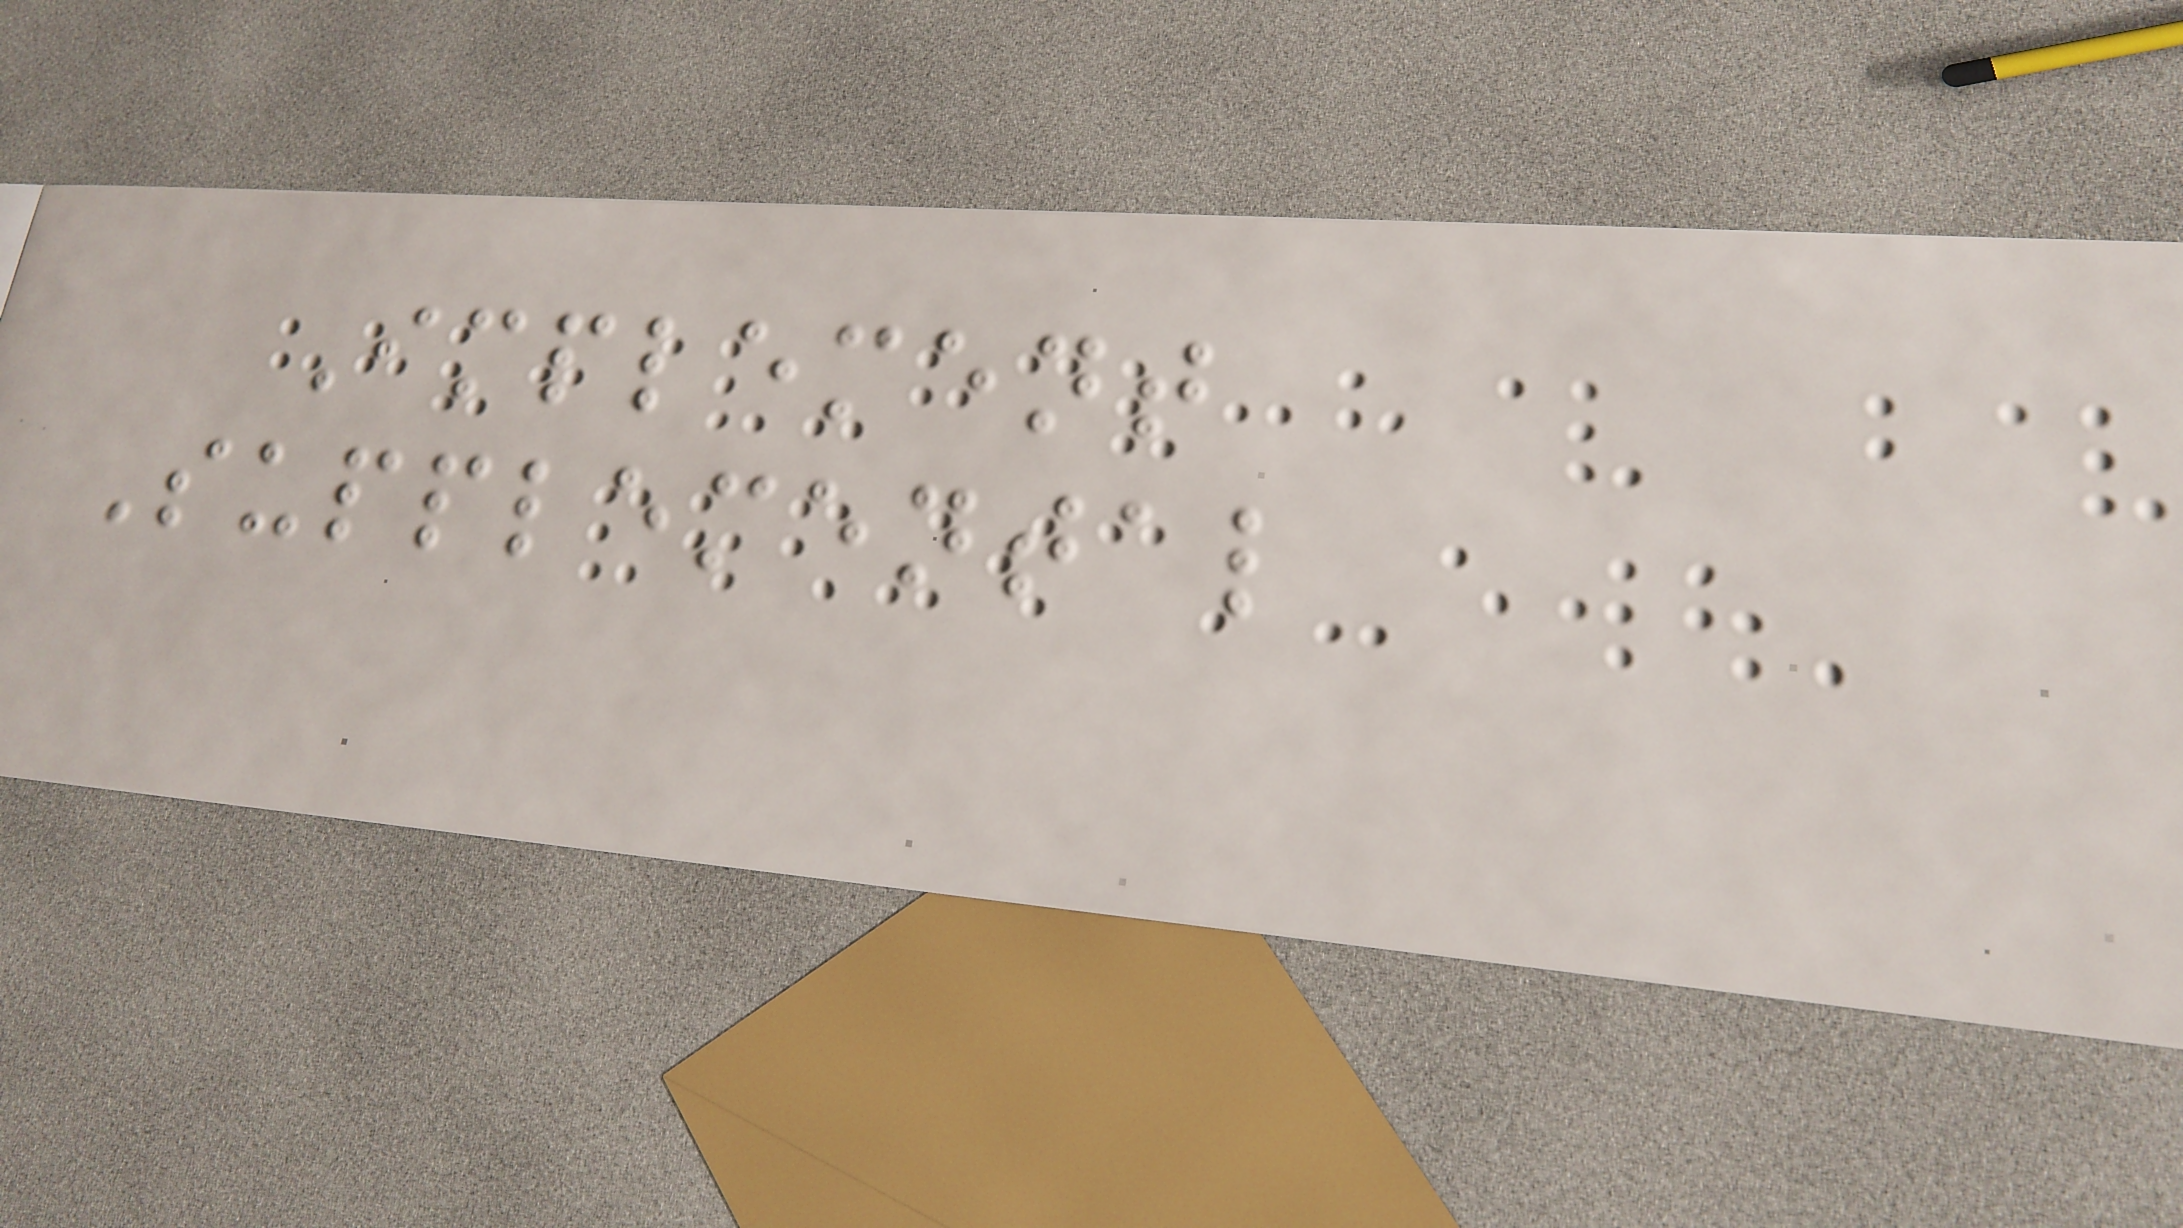Implement
Supplemental
